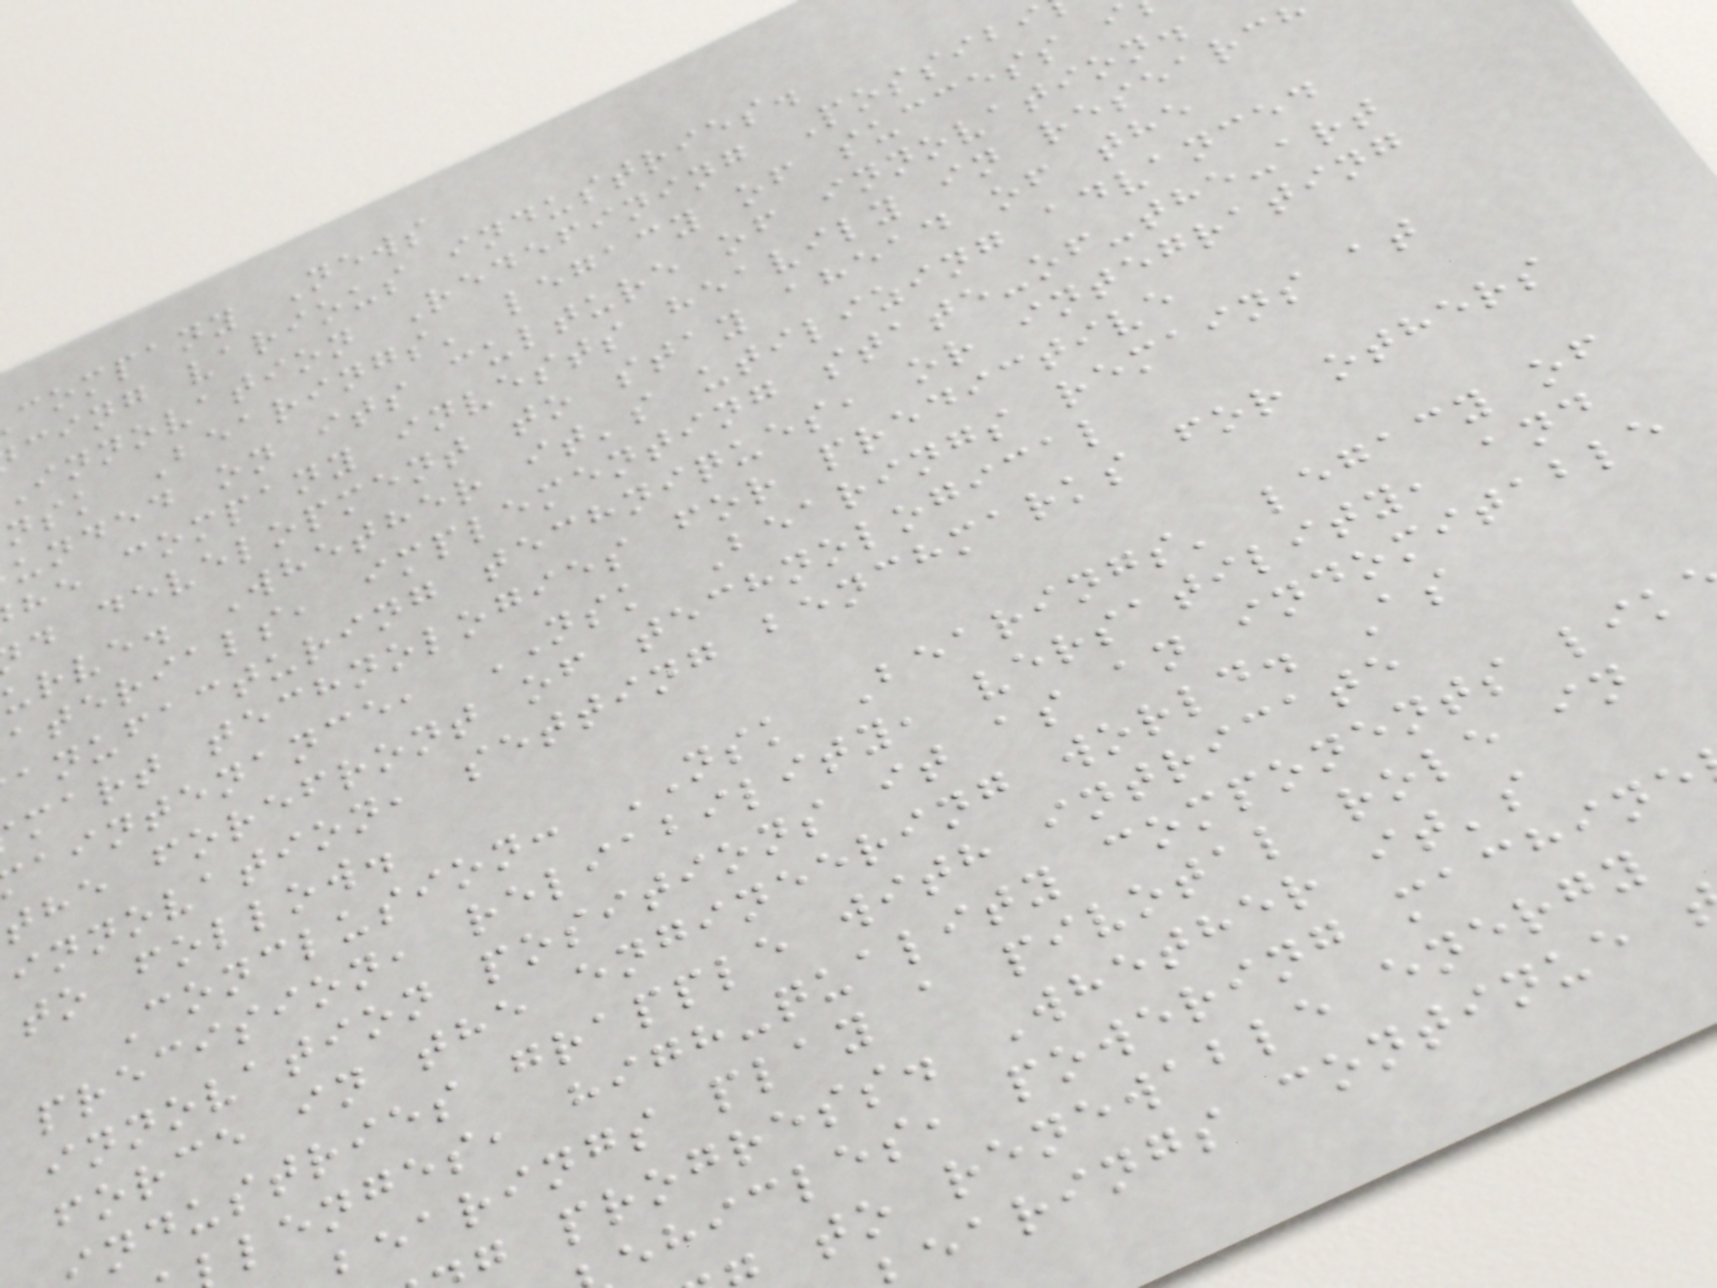company News
cing various industries.
innovation Redefining Possibi
nsk Bearings' legacy of success i
unded on its culture of innovation.
he company invests heavily in researc
d development to stay ahead of the
urve. Whether it's utilizing advanced
aterials, implementing state-of-the-art
anufacturing techniques, or integrating
mart technologies for predictive
aintenance, NSK Bearings remains at
the forefront of technological
innovation, setting benchmarks for others
to follow.
Conclusion: NSK Bearings' legacy of
precision, reliability, versatility, and
innovation positions it as an indomitable
force in the engineering world. As
ndustries grapple with intricate
lenges, high-quality components lik
earings play a pivotal role in
g progress. Whether it's
ehicles, powering machine
to renewable energy
earings continue
